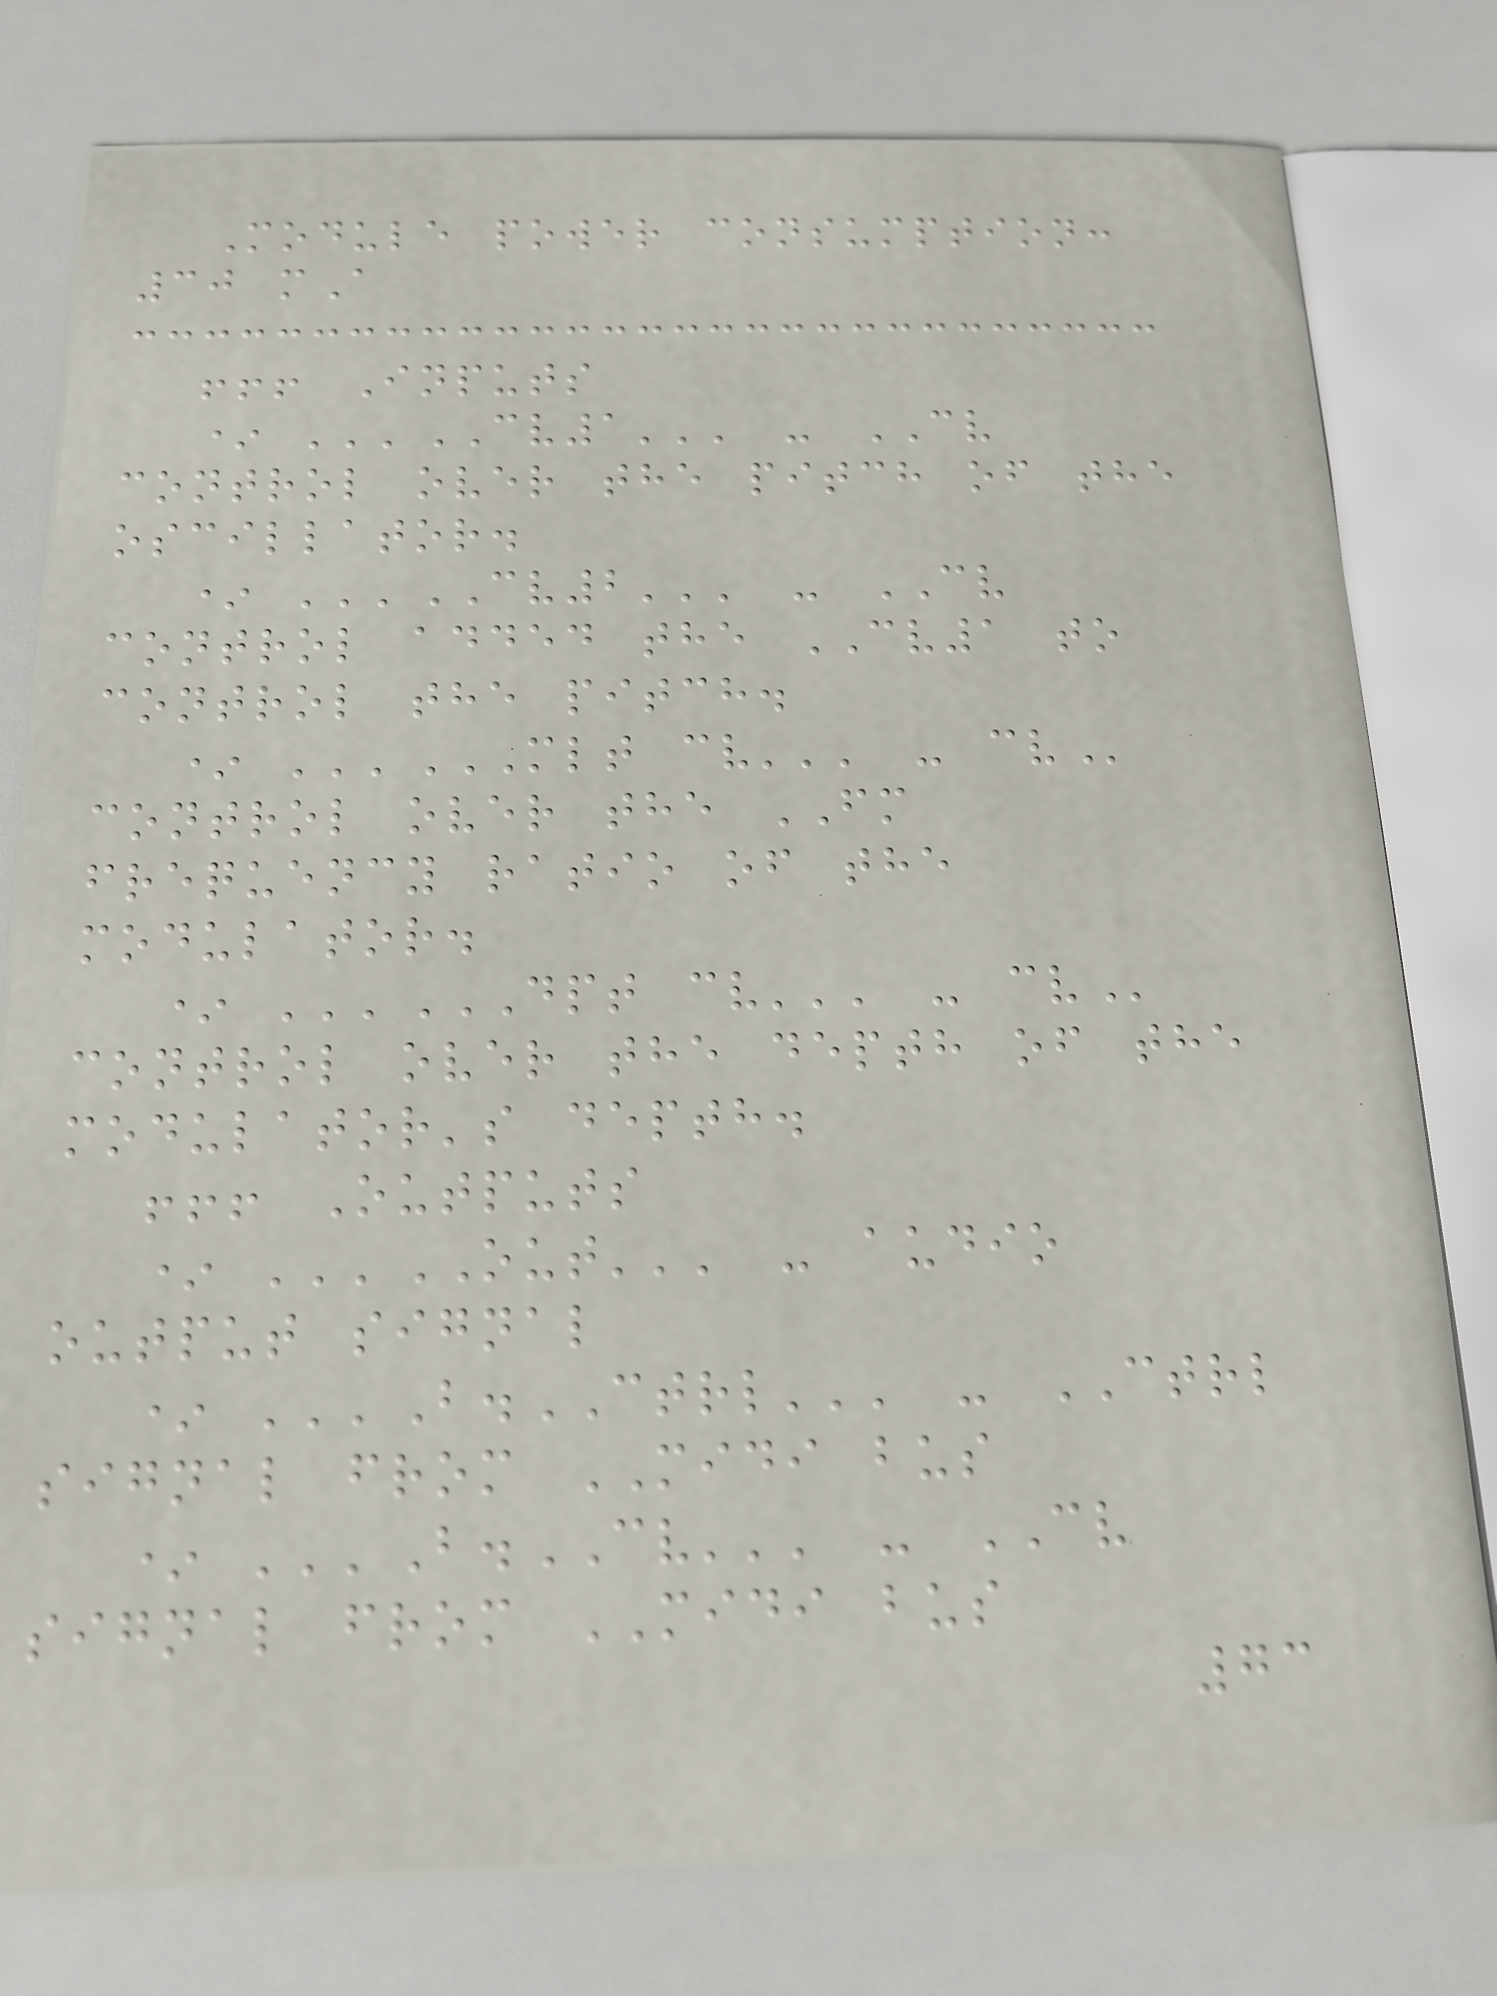Module power consumption:
30 mA
!!! Inputs
* '''CV1''' - CV
control over the pitch of the
oscillator.
* '''CV2''' - CV
control added the CV1 to
control the pitch.
* '''MLT CV''' - CV
control over the FM
frequency ratio of the
modulator.
* '''DPT CV''' - CV
control over the depth of the
modulator's depth.
!!! Outputs
* '''OUT''' - audio
output signal
* '''B.CTRL''' - CTRL
signal from MIDI bus
* '''B.CV''' - CV
signal from MIDI bus
73
